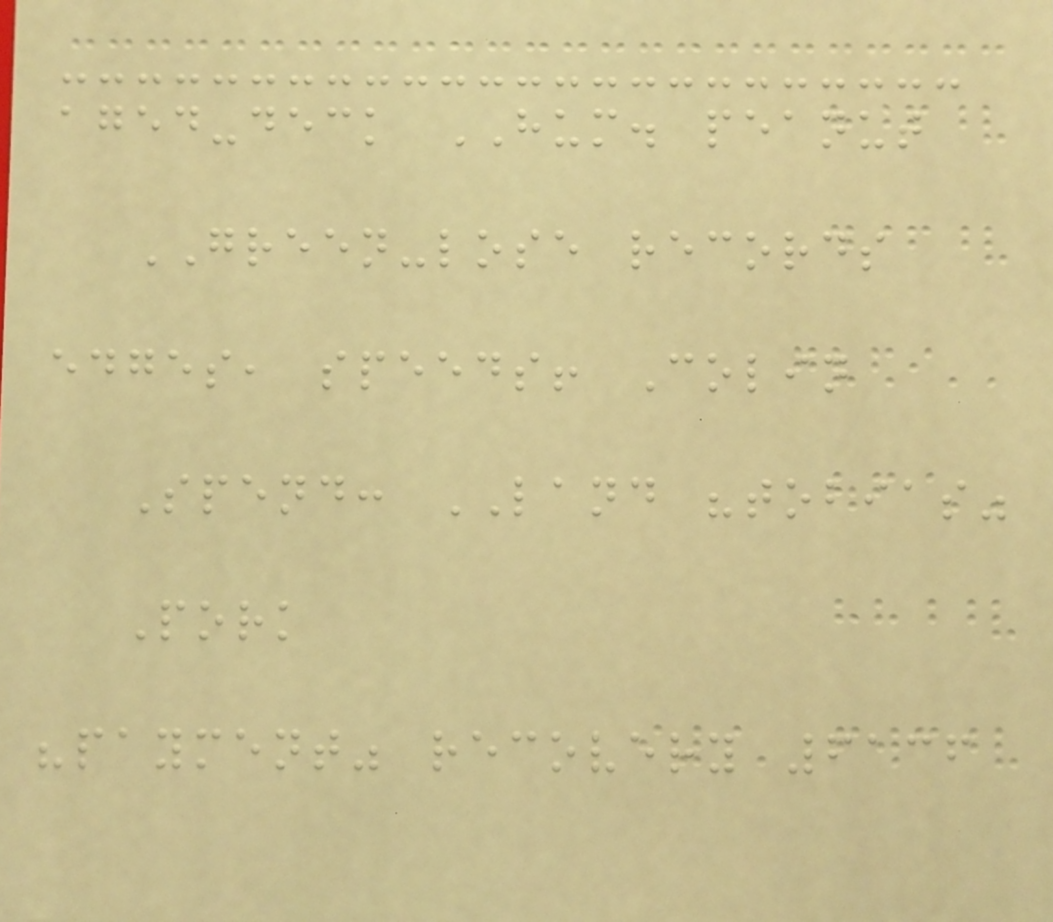aged-deck HUM. peanut
GREEN-lose records
edges, speeds! Colin
Spend: LAND "tobias"
Pork
"payment" recovery 6136
